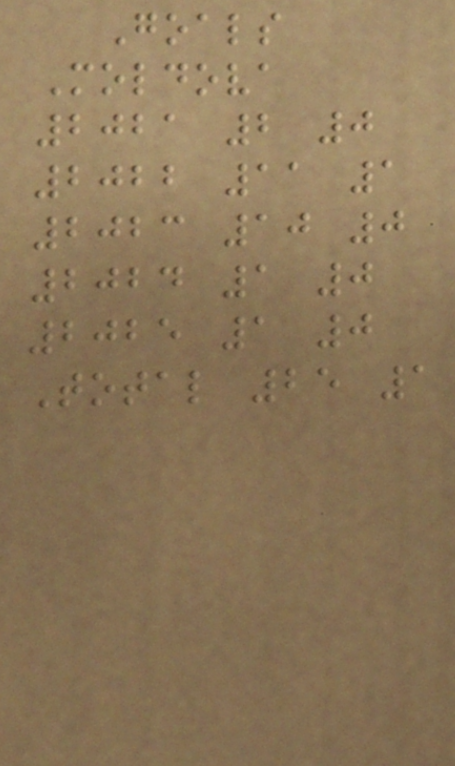Goals
Moldova
2021 2 0
2022 11 1
2023 10 0
2024 1 0
2025 1 0
Total 25 1
